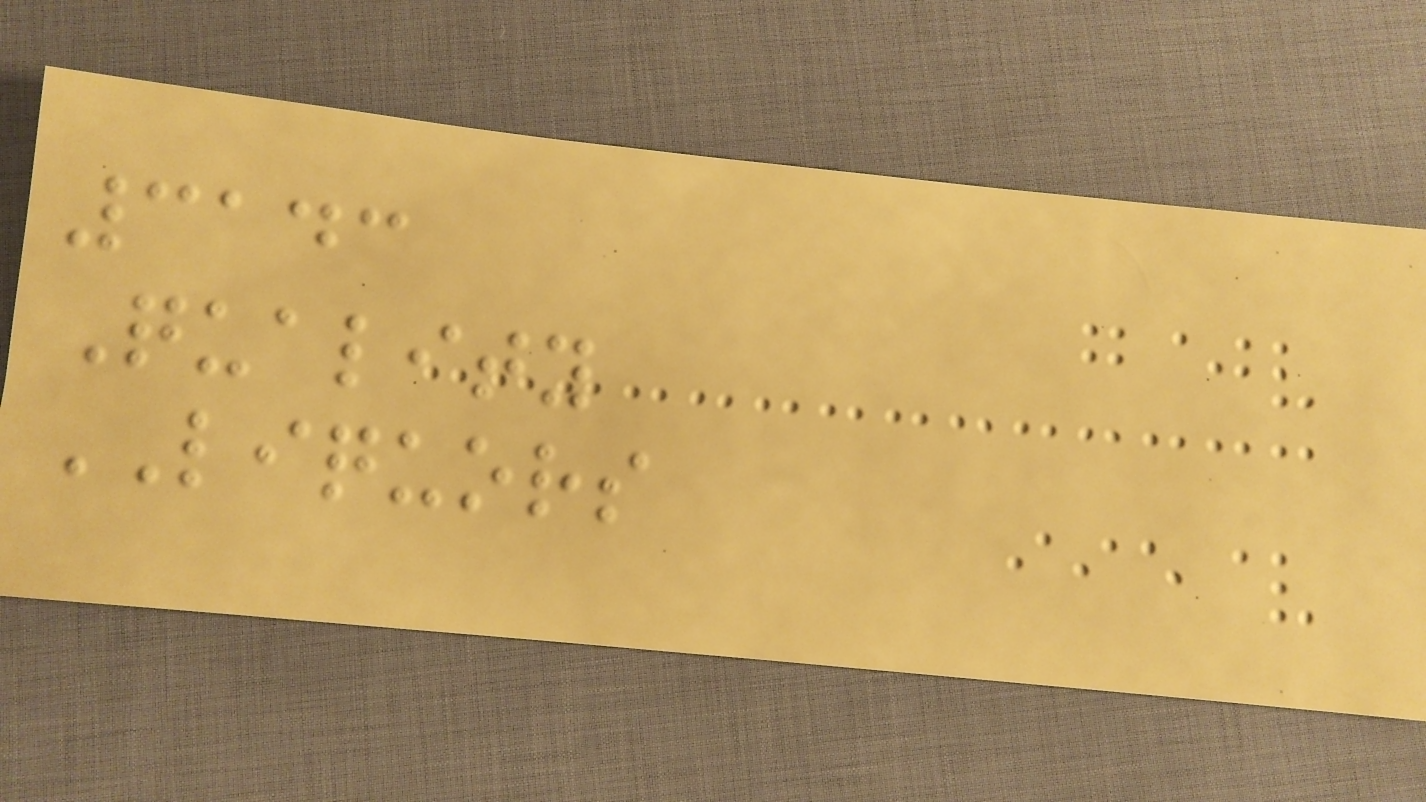3143
Quality
LIQUORS
